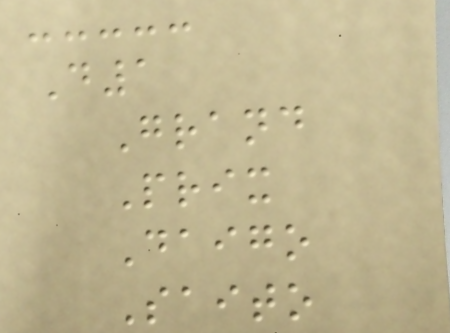D1
Grand
Prix
Daigo
Saito
